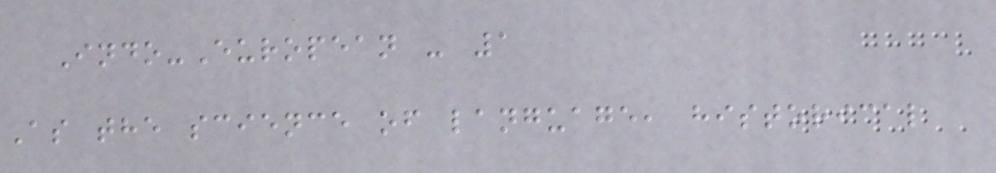Indo-European - 1
As the science of language, historical
